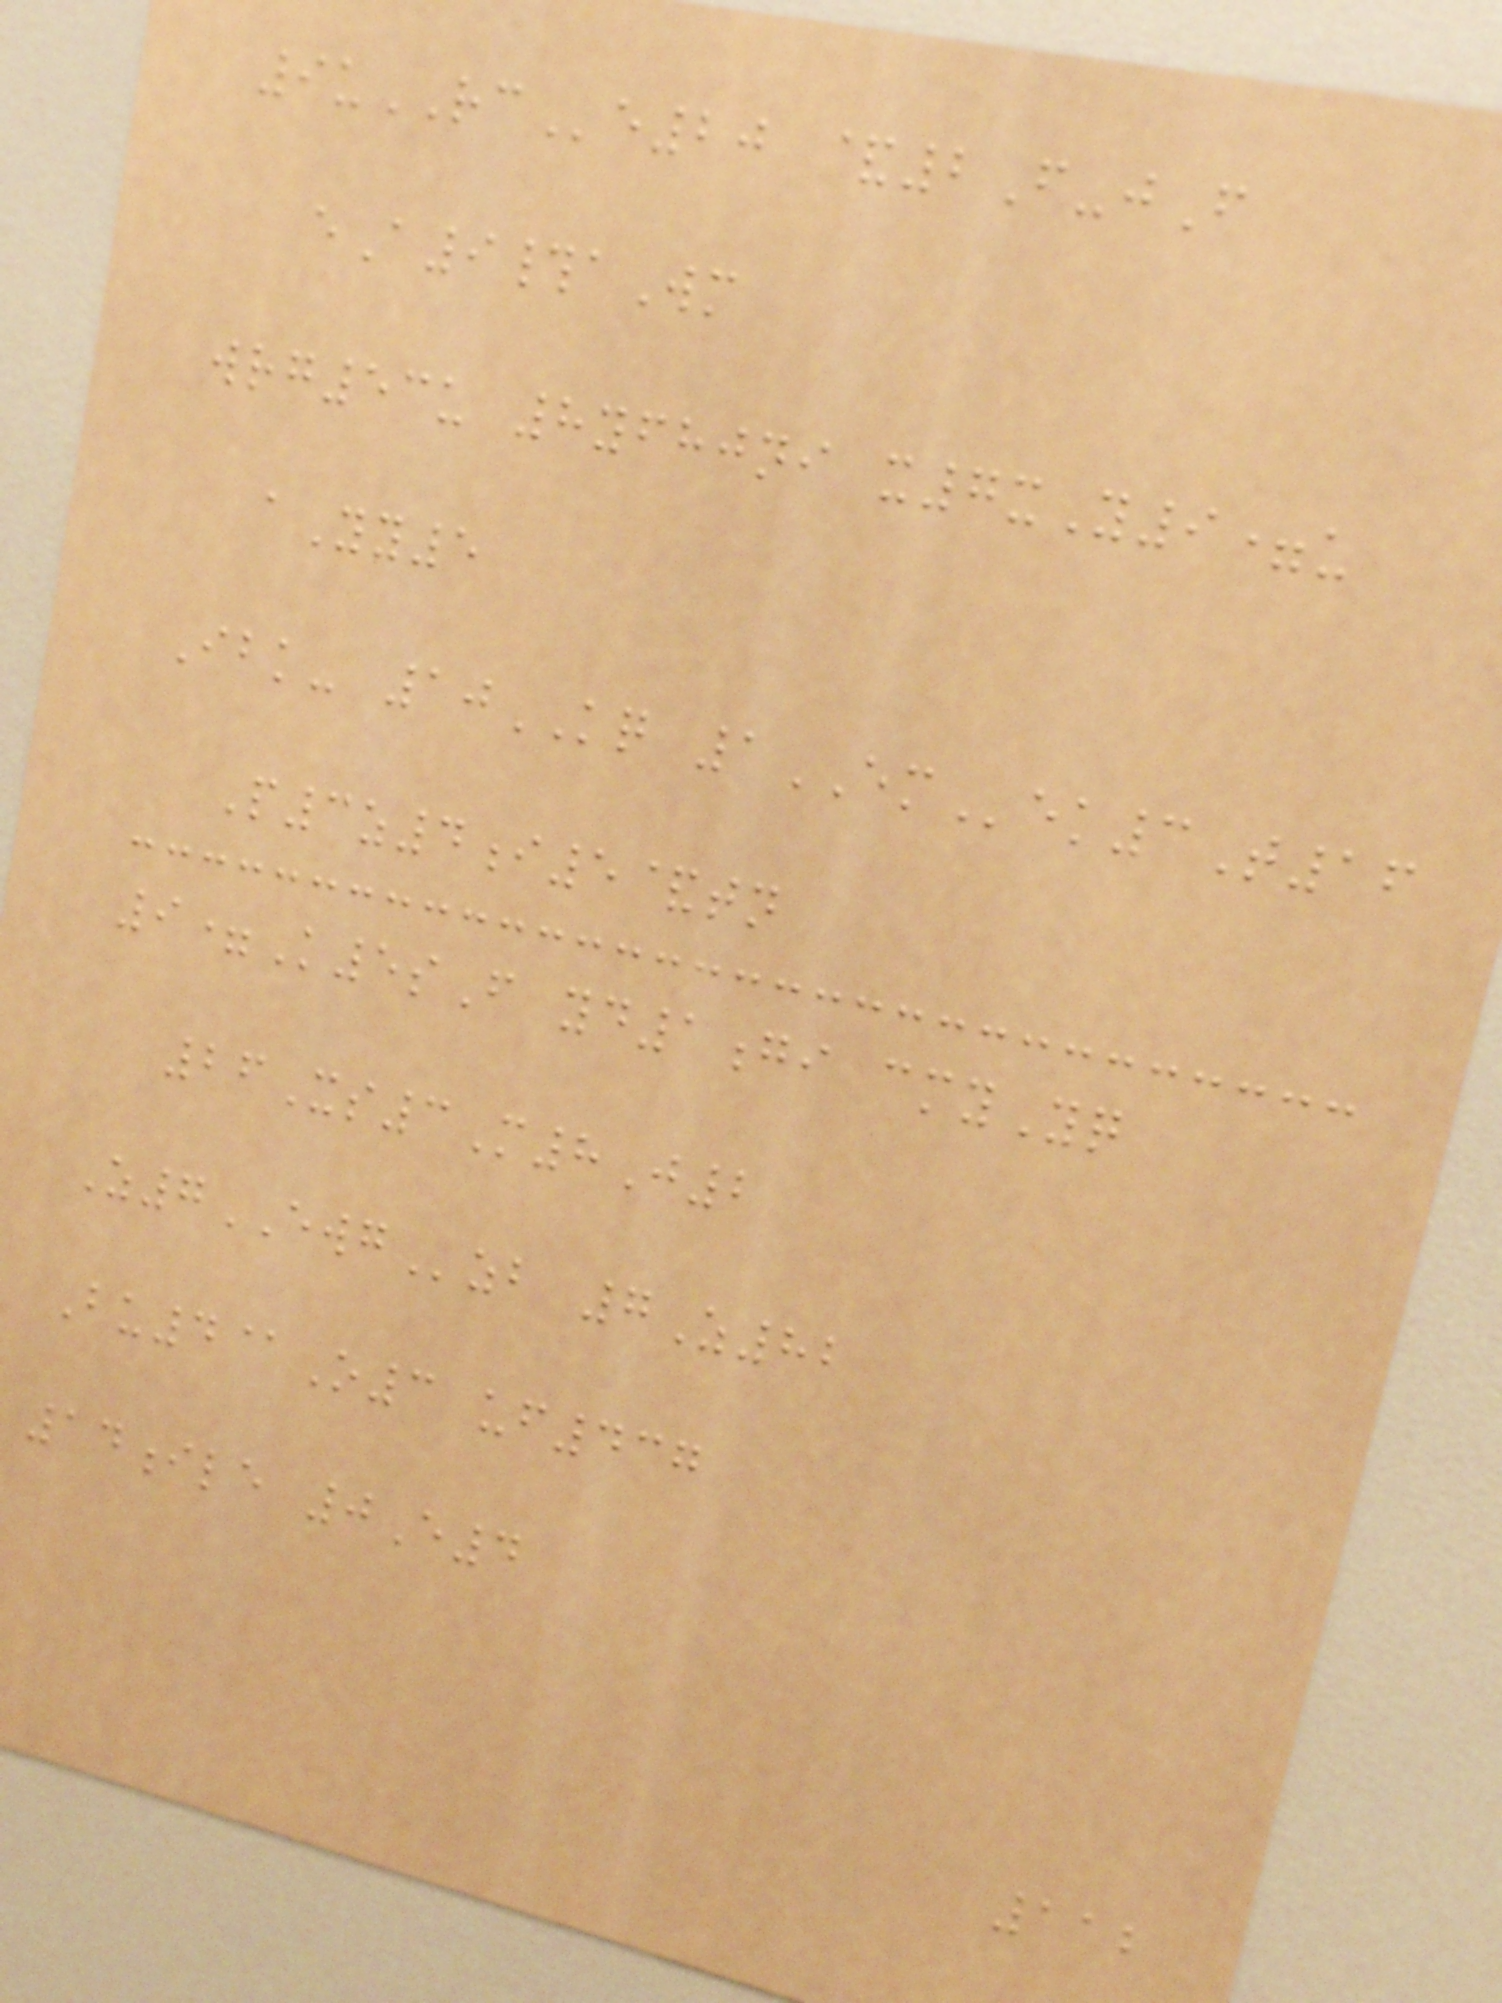9uRCe20 &2F-jF
eA9#aWm
wrg53u 8yfhjni x7xY9=u
aYy5
Ibk- 10KQ 1EMek3T16
P3z4i5&tn
9=K5sF yd1gi cmyYq
26Xs3M8J2
Z7EWGzb 7Z82
Bu4@O3 uf437
14ile 0E4
112
